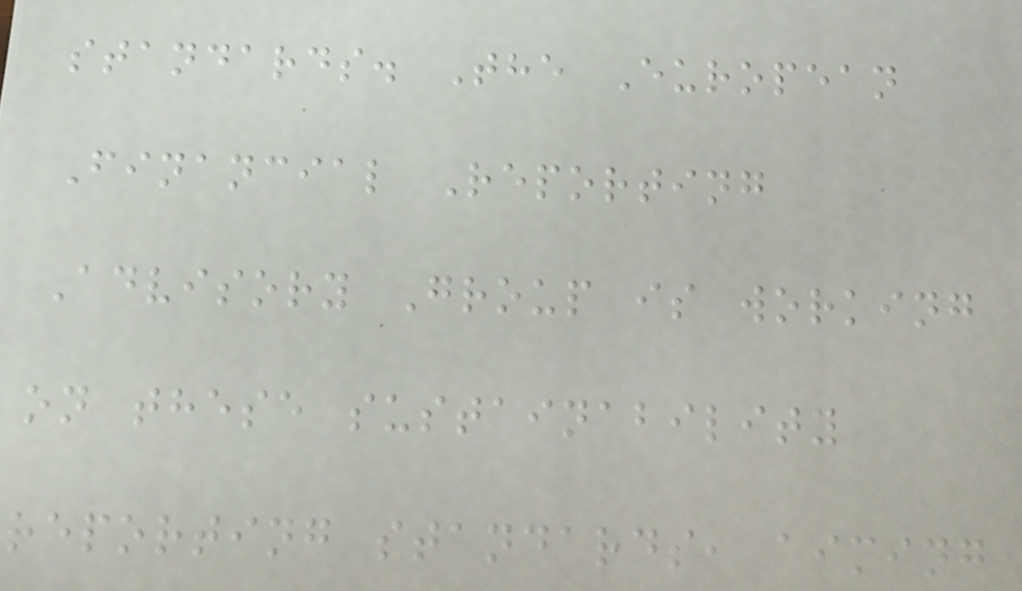standards. The European
Financial Reporting
Advisory Group is working
on these sustainability
reporting standards, aiming
